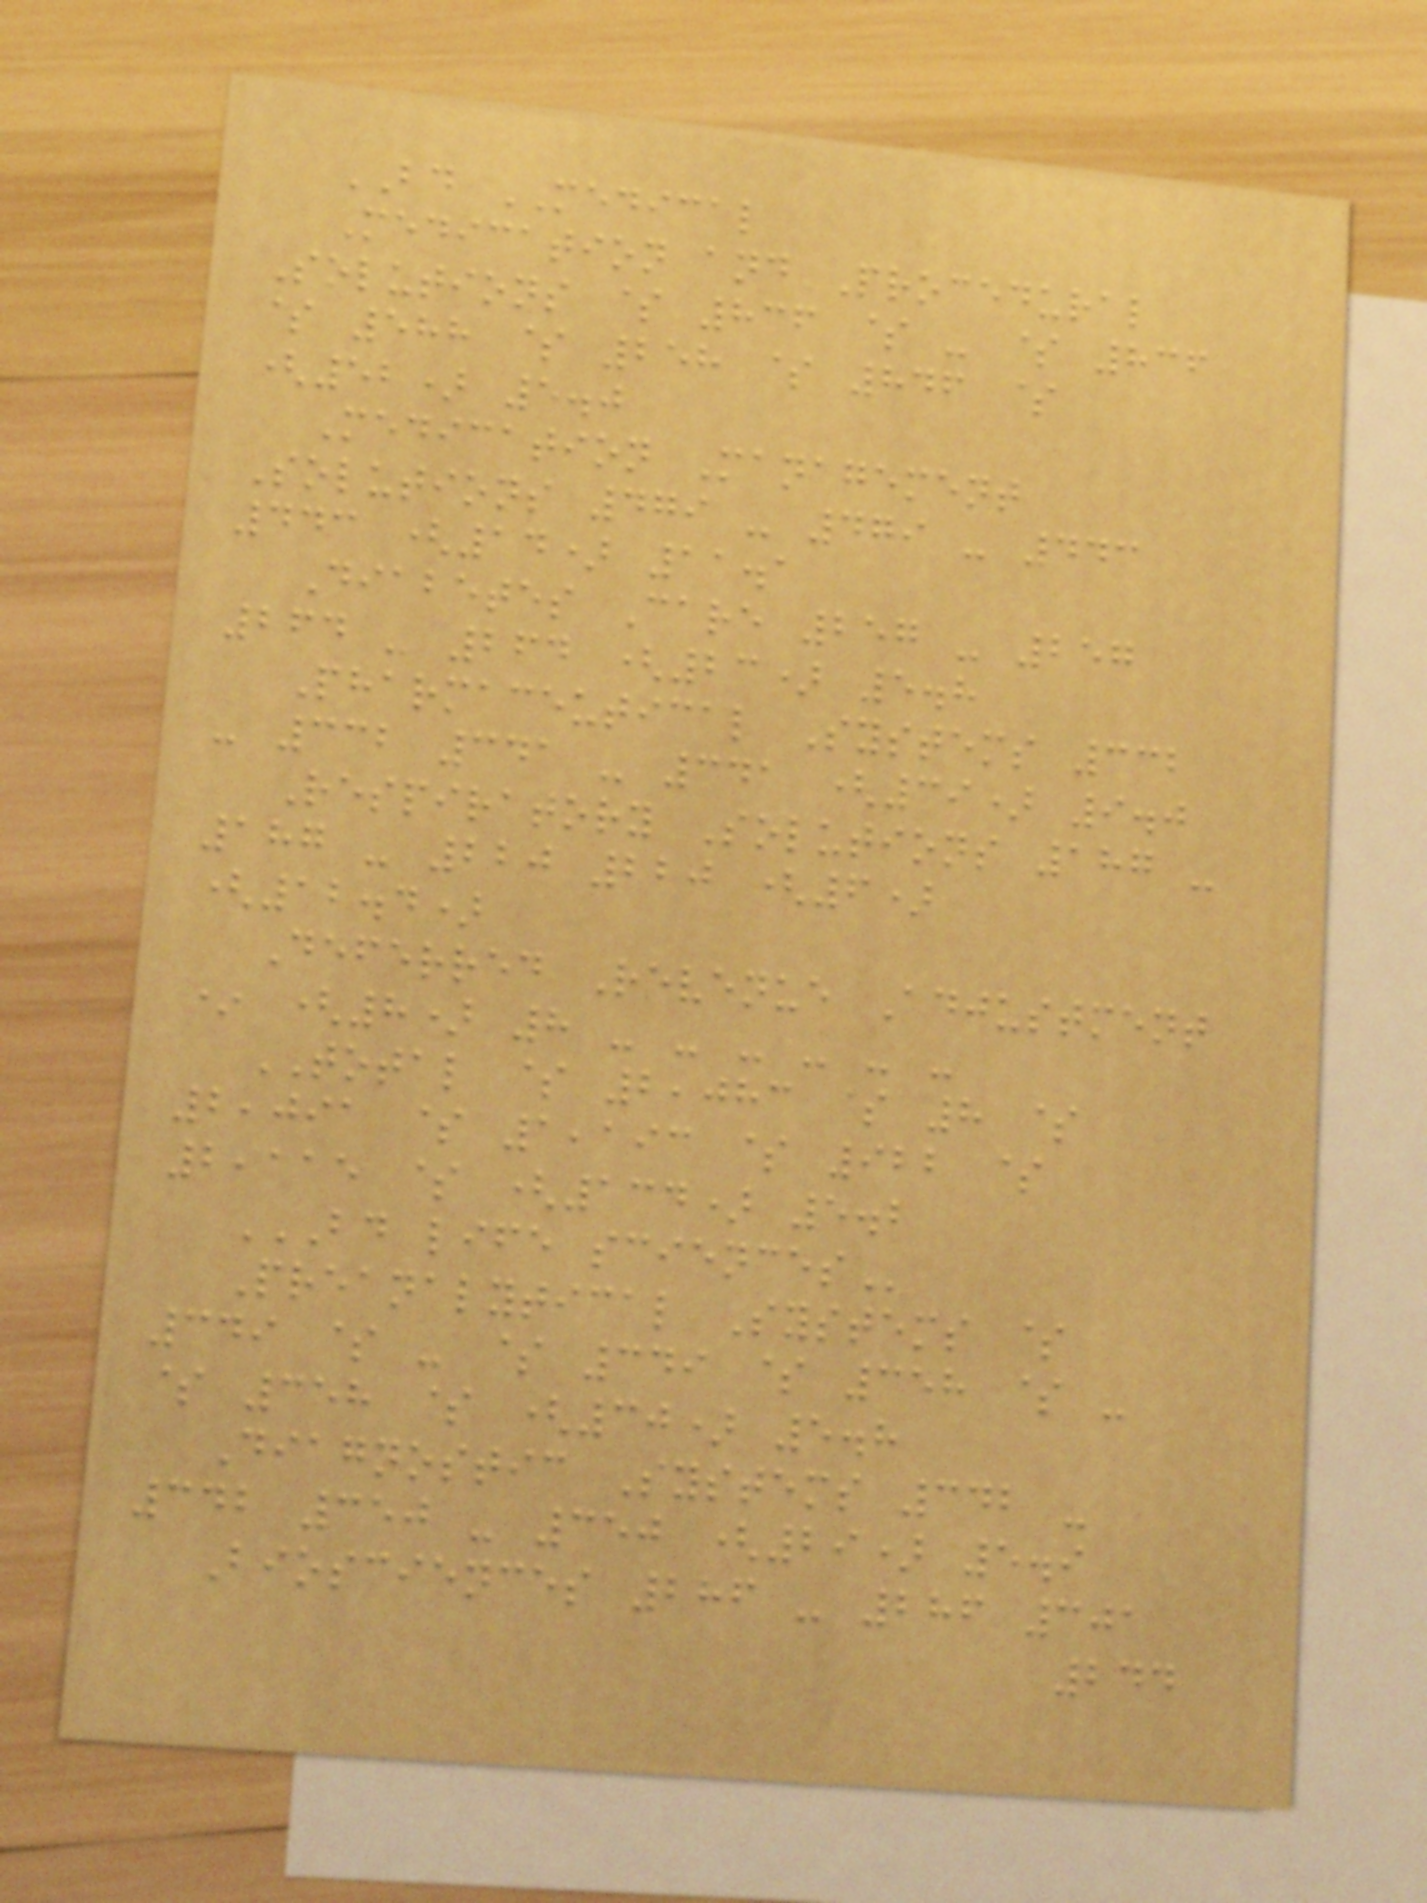BD MEDICAL
Medication and Procedural
Solutions $ 836 $ - $ 836
$ 588 $ 258 $ 846 $
(52) 5.0
Medication Management
Solutions 479 - 479 - 443
443 (14) 11.1
Diabetes Care 257 - 257
264 - 264 (23) 5.8
Pharmaceutical Systems 332
- 332 341 - 341 (39) 9.0
Respiratory Solutions 187 -
187 - 220 220 (6)
(12.4)
Deferred Revenue Adjustment
* (8) 8 - - - - - -
TOTAL $ 2,083 $ 8 $
2,091 $ 1,193 $ 922 $
2,115 $ (134) 5.2
BD LIFE SCIENCES
Preanalytical Systems $
349 $ - $ 349 $ 358 $ -
$ 358 $ (30) 5.8
Diagnostic Systems 342 -
342 350 - 350 (29) 5.9
Biosciences 286 - 286 301
244
